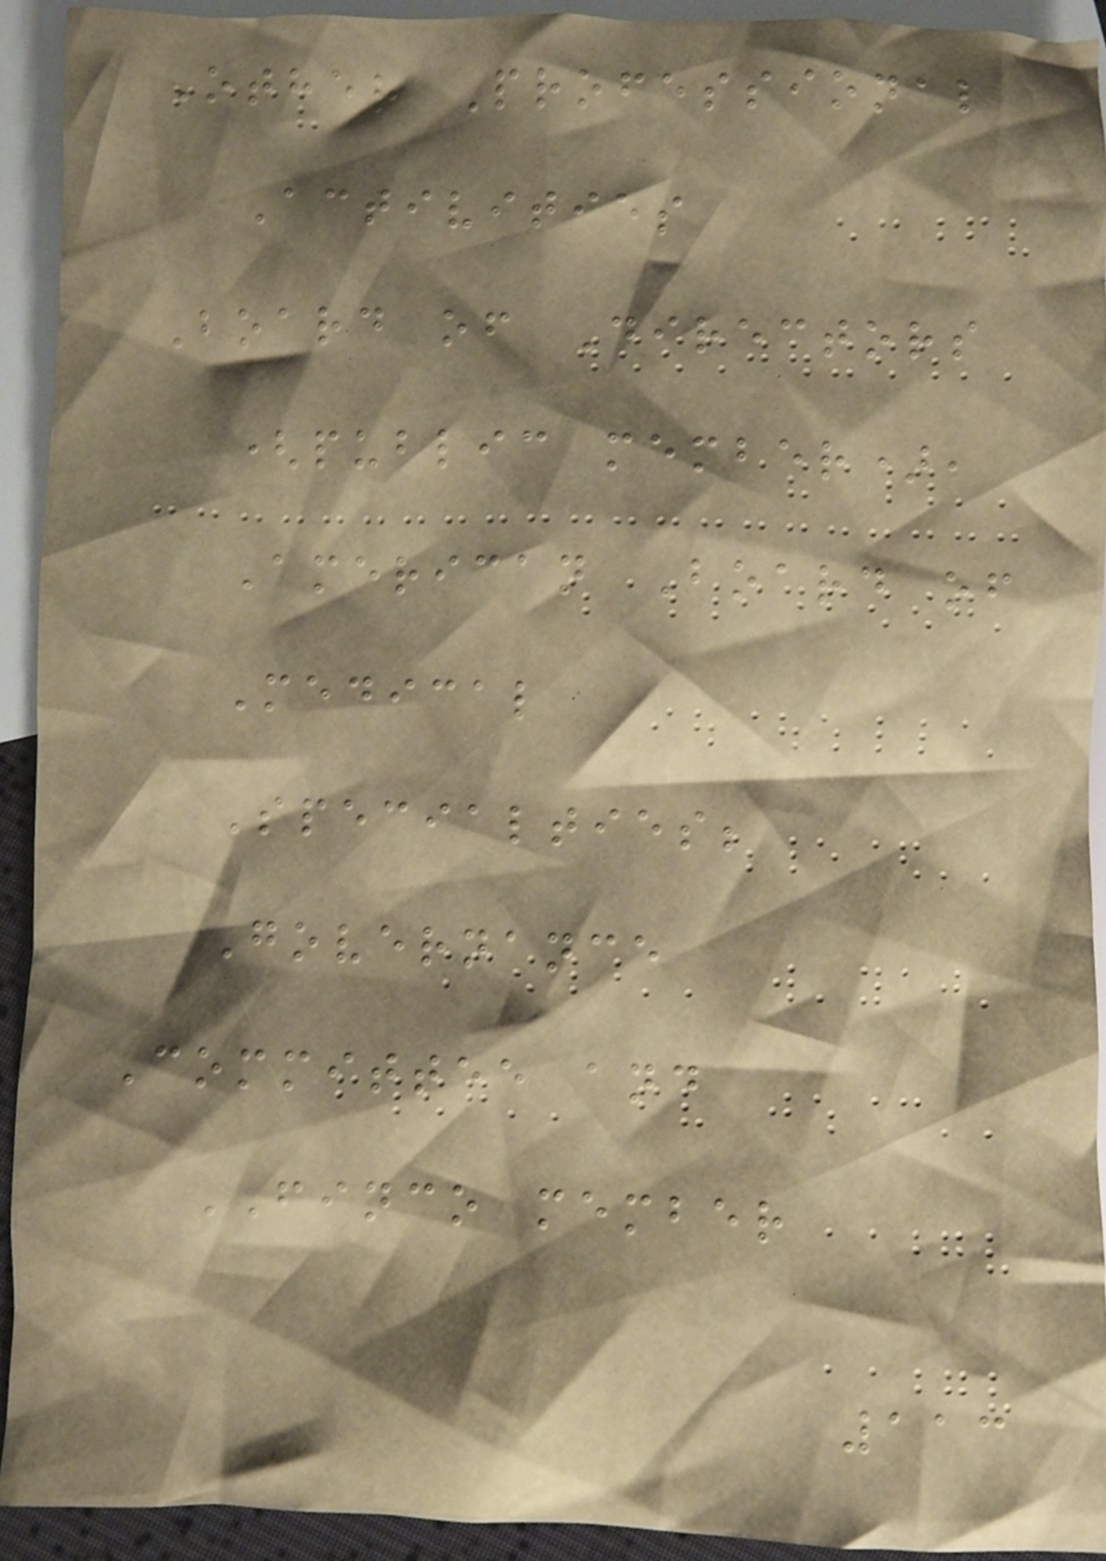Other Professional
Activities
Board of Directors
(public member),
American Board of
Medical
Specialties;
Governance
Committee and
FINCO member
113
